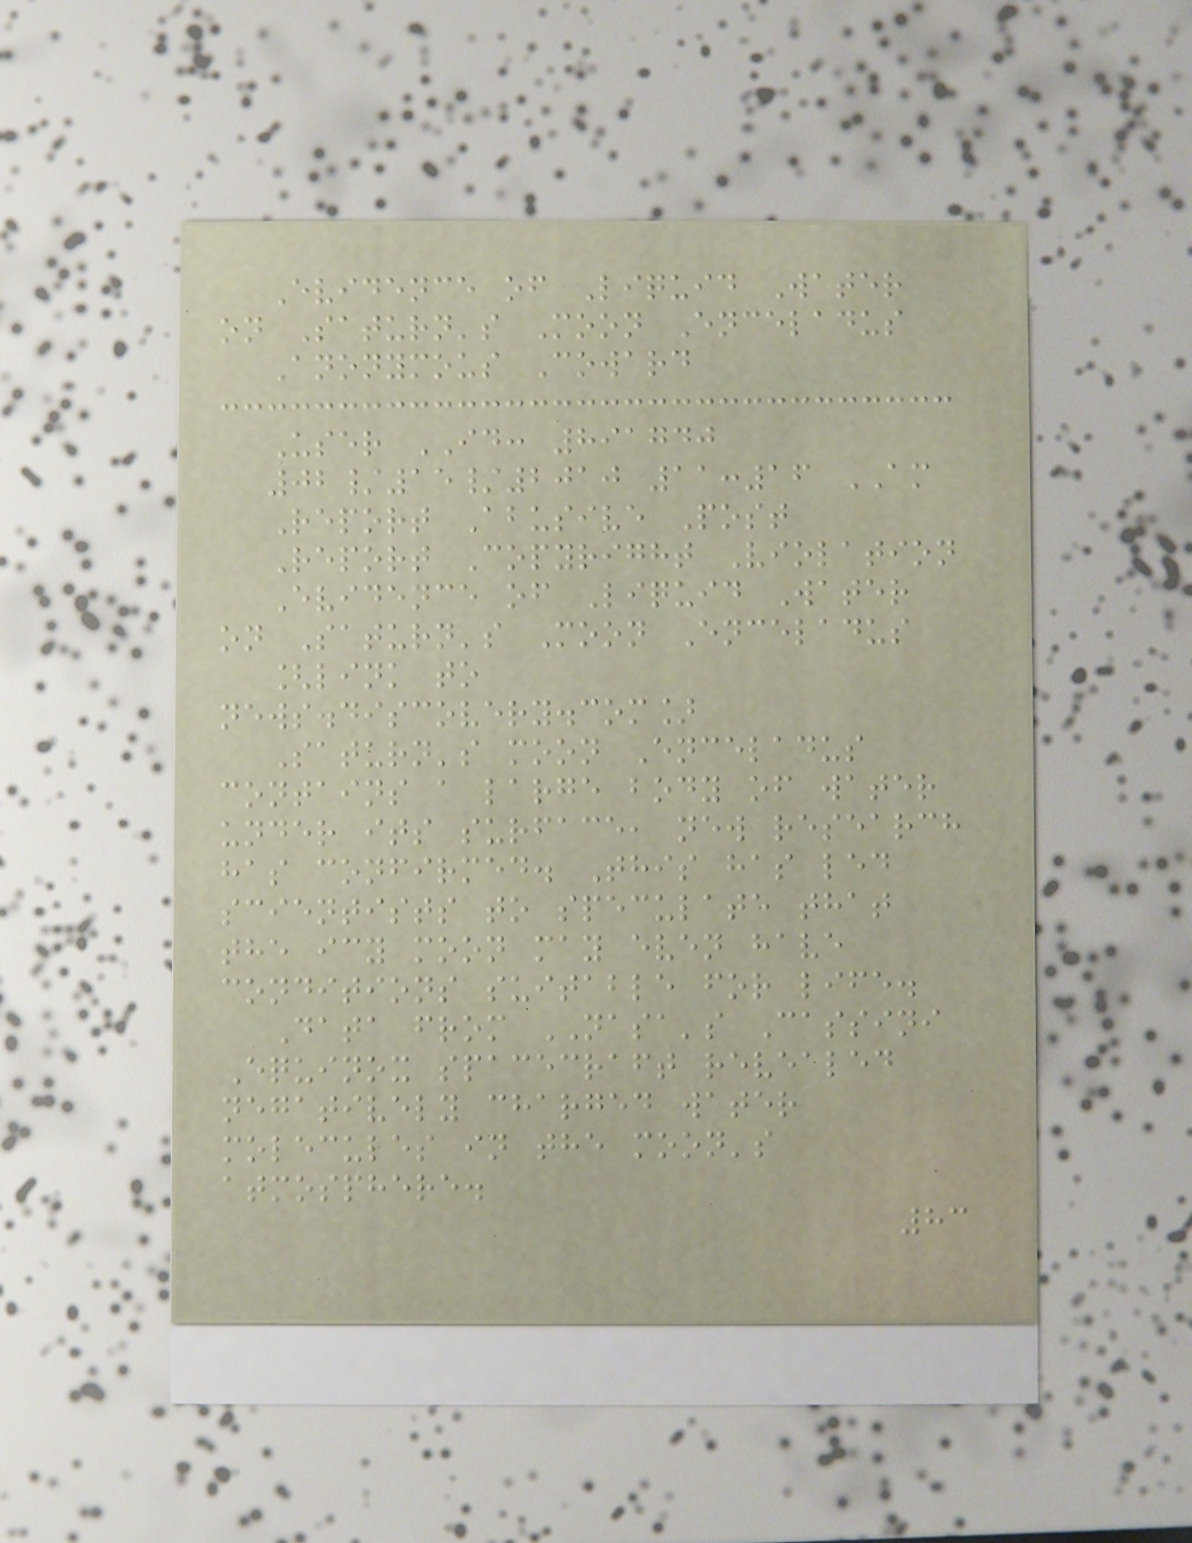Evidence of Liquid Water
on Saturn's Moon Enceladus
Anonymous Coward
User ID: 891740
02/15/2010 11:16 AM
Report Abusive Post
Report Copyright Violation
Evidence of Liquid Water
on Saturn's Moon Enceladus
[link to
news.discovery.com]
Saturn's moon Enceladus
contains a large body of water
under its surface, new research
has confirmed. This has led
scientists to speculate that
the icy moon may even have
conditions suitable for life.
Data from NASA's Cassini
Equinox spacecraft revealed
negatively charged water
molecules in the moon's
atmosphere.
83
